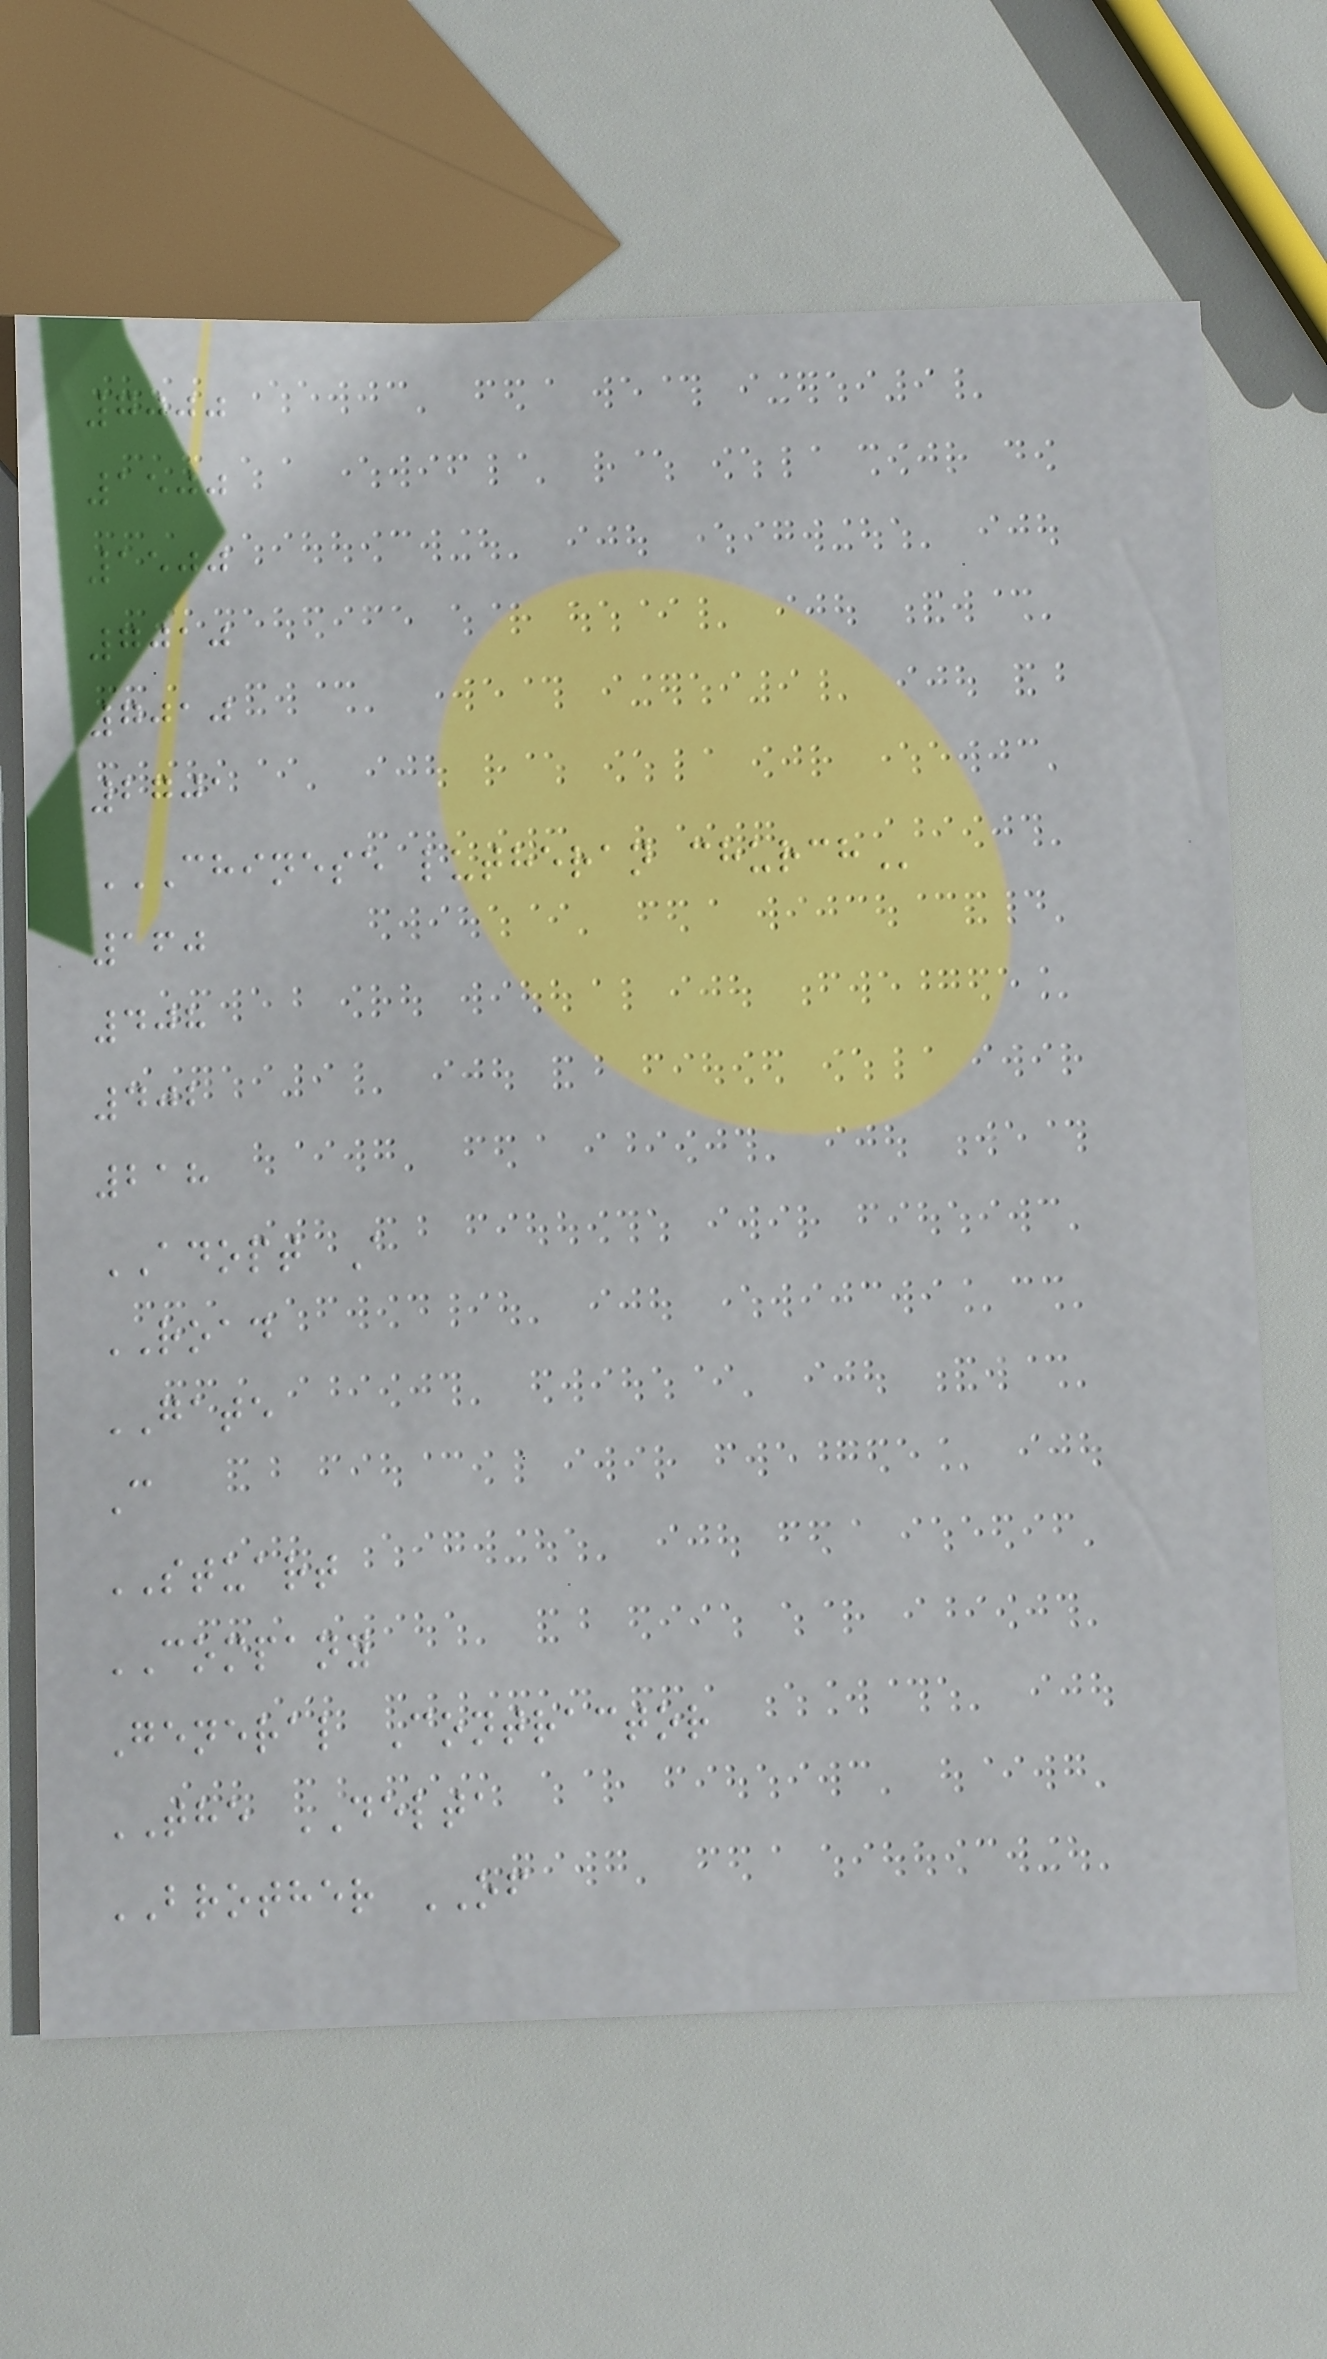7000
1500
1500
7010
7010
2701
CHINESE LUTHERAN CHURCH
160
408
402
218
ADOPT A
ROAD
GATE
C
STUART
COMPANY
General Contractor
THE DELTA
BROTHER OF
